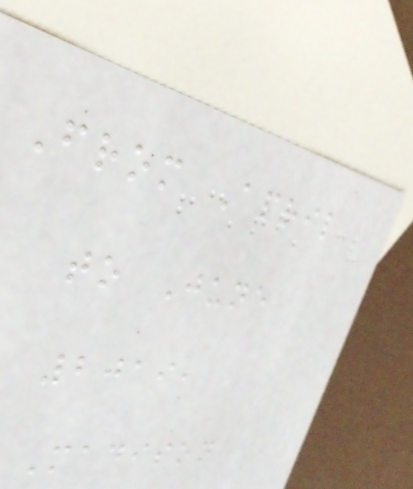From April
to June
2019,
Madison
